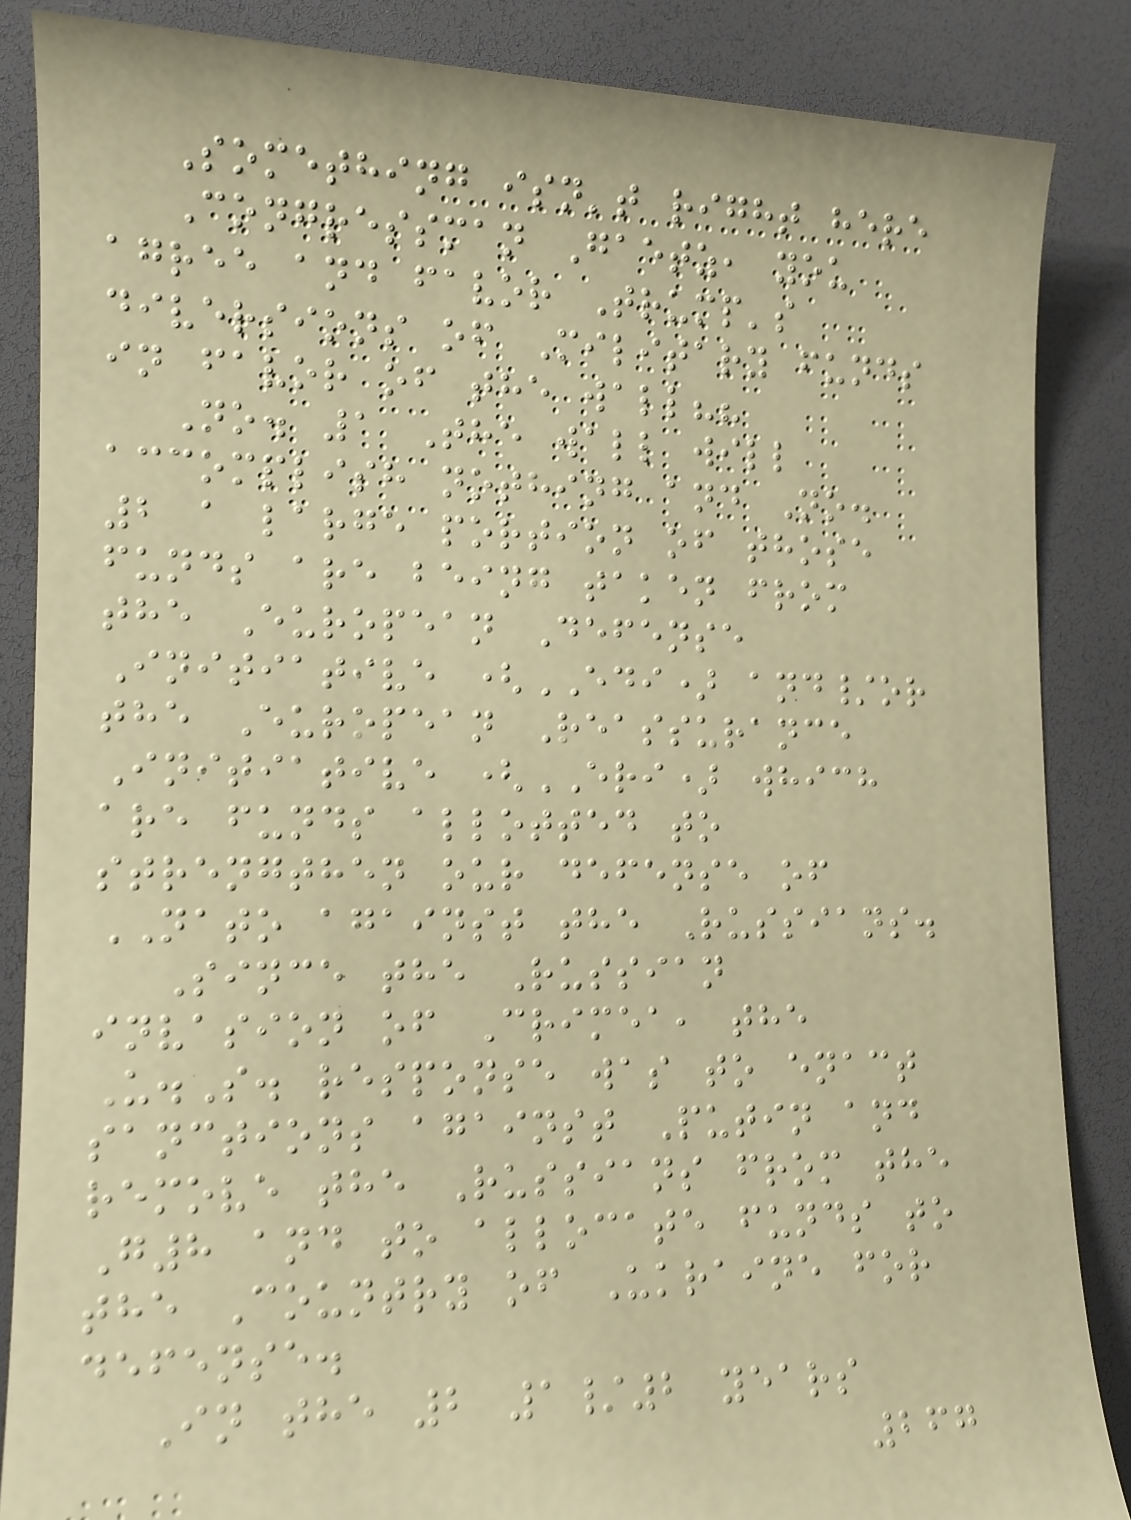Something isn't right here
Congressman Gaetz, you
agree and favor Trump's
diversions of Military funds
in favor of the wall??
No. 1 The wall will
accomplish nothing and No.
2 a large portion of those
funds are being taken from
the European Defense
Initiative (EDI) and/or
the European Reassurance
Initiative (ERI) which
are funds allotted to
strengthen our defense of
NATO against the Russians.
Since the Russian
invasion of Crimea, the
U.S. response was to enact
sanctions against Putin and
remove the Russians from the
G8 and to allocate funds to
the Country of Ukraine for
defense.
In the 2 1/2 years
267
